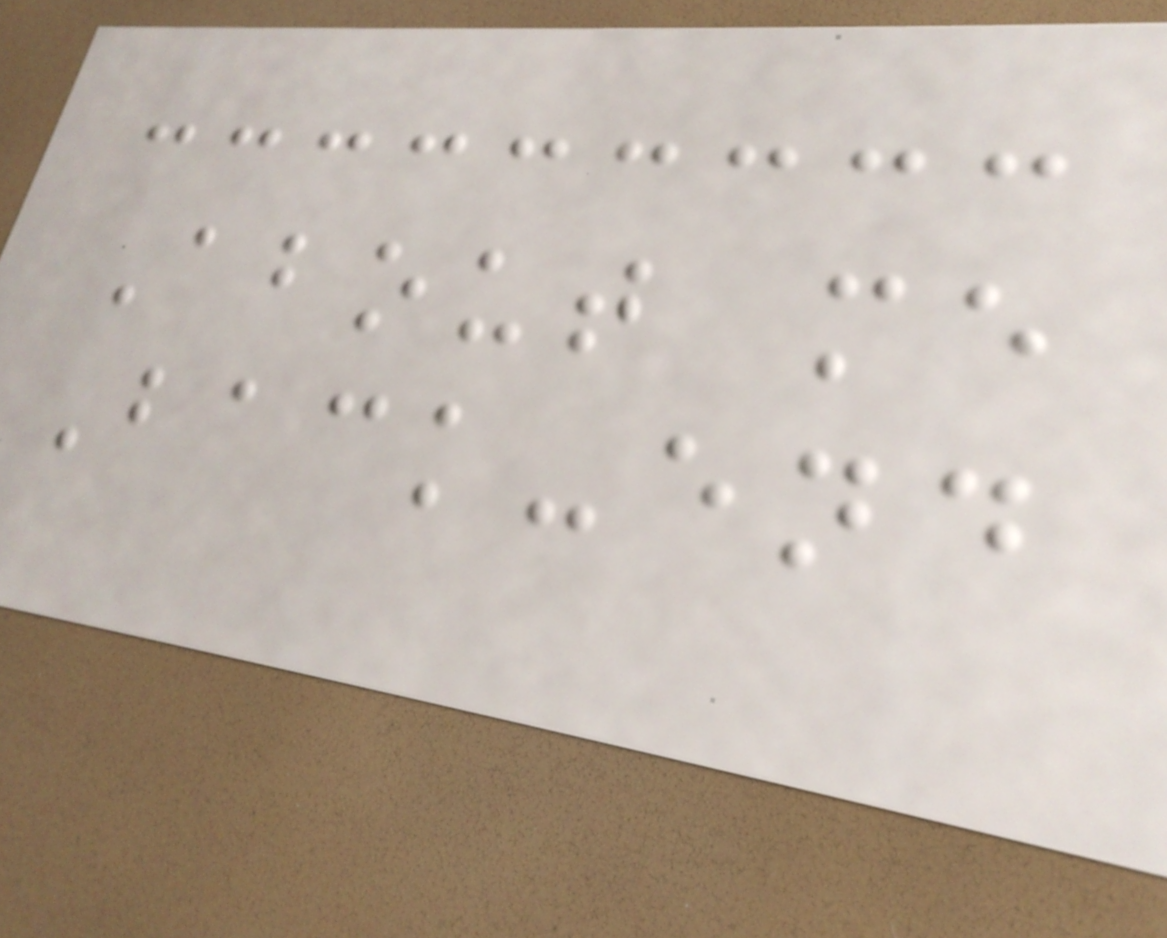About me
Back-end
